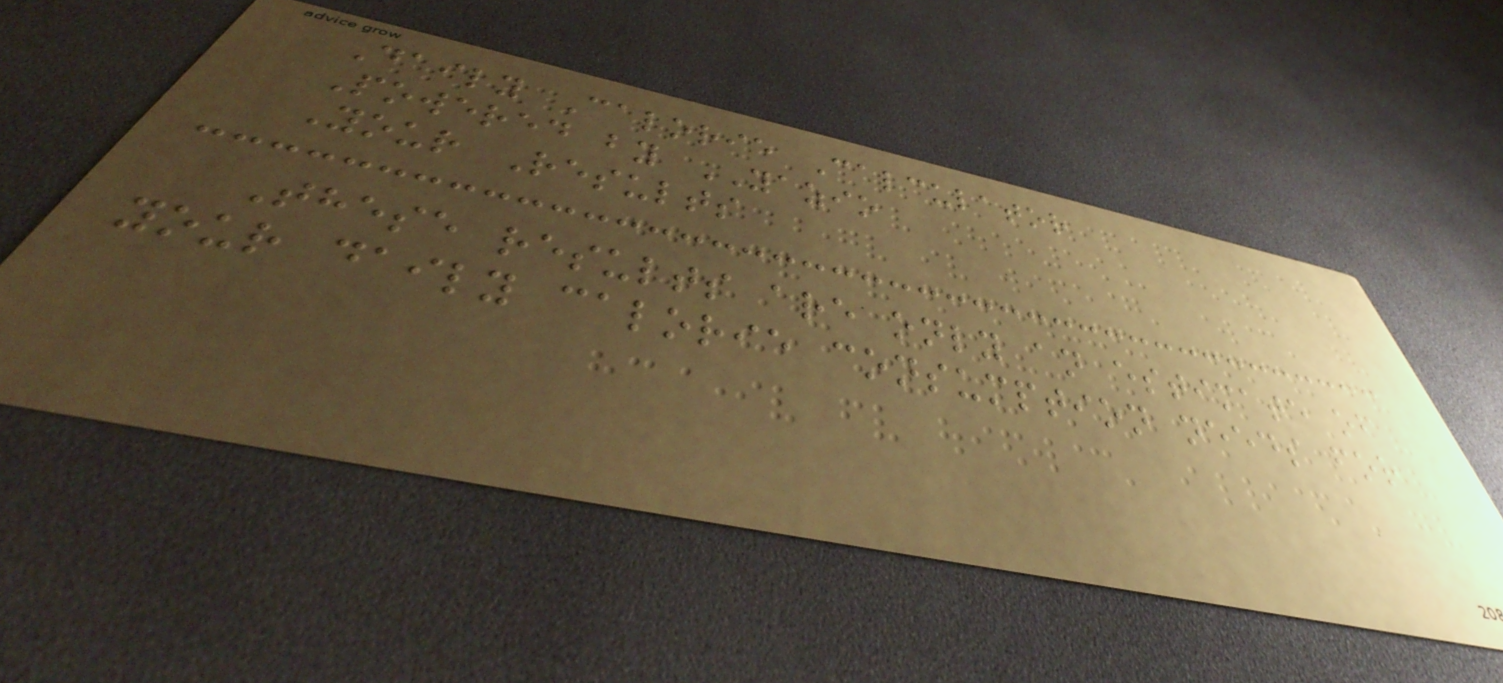Daily Calorie Calculator
Powered by YAZIO
Your Results
These results are only an estimate of
your daily calorie consumption needs for
